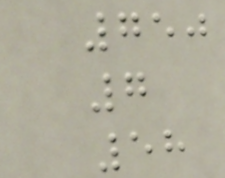750
7
58
